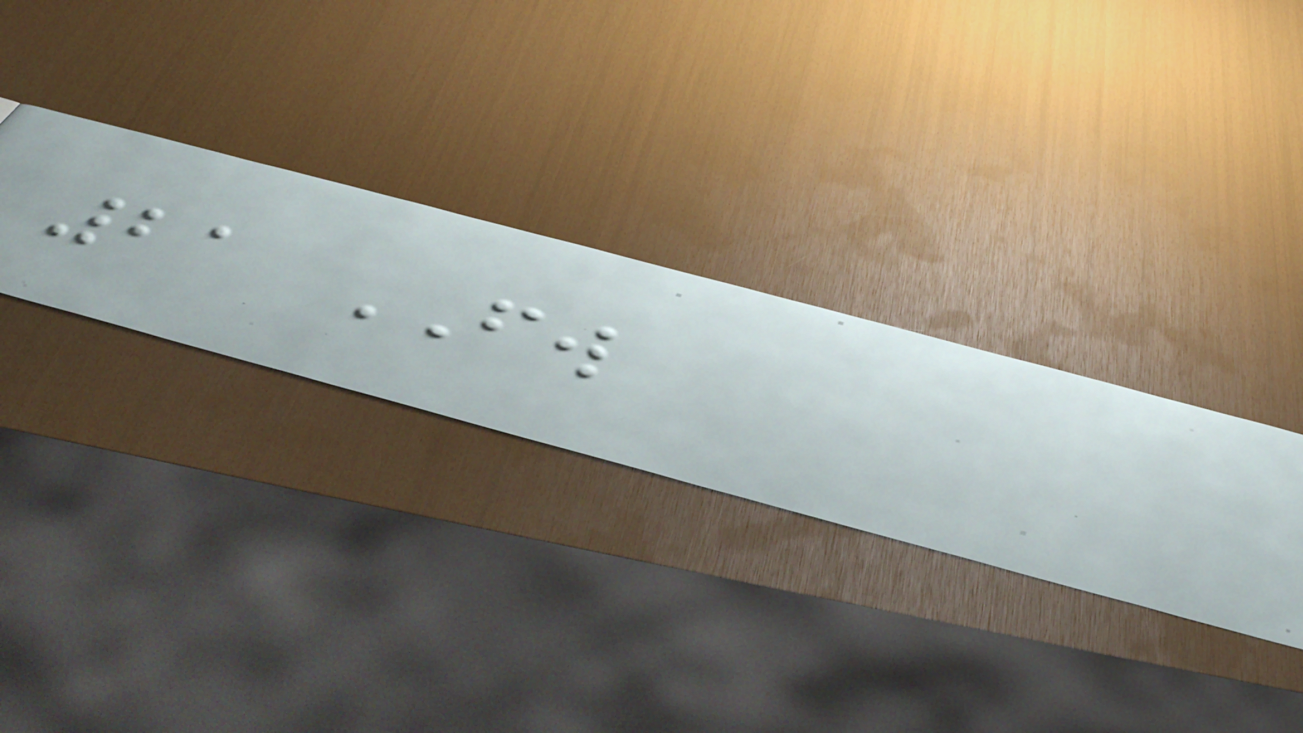21 FW
